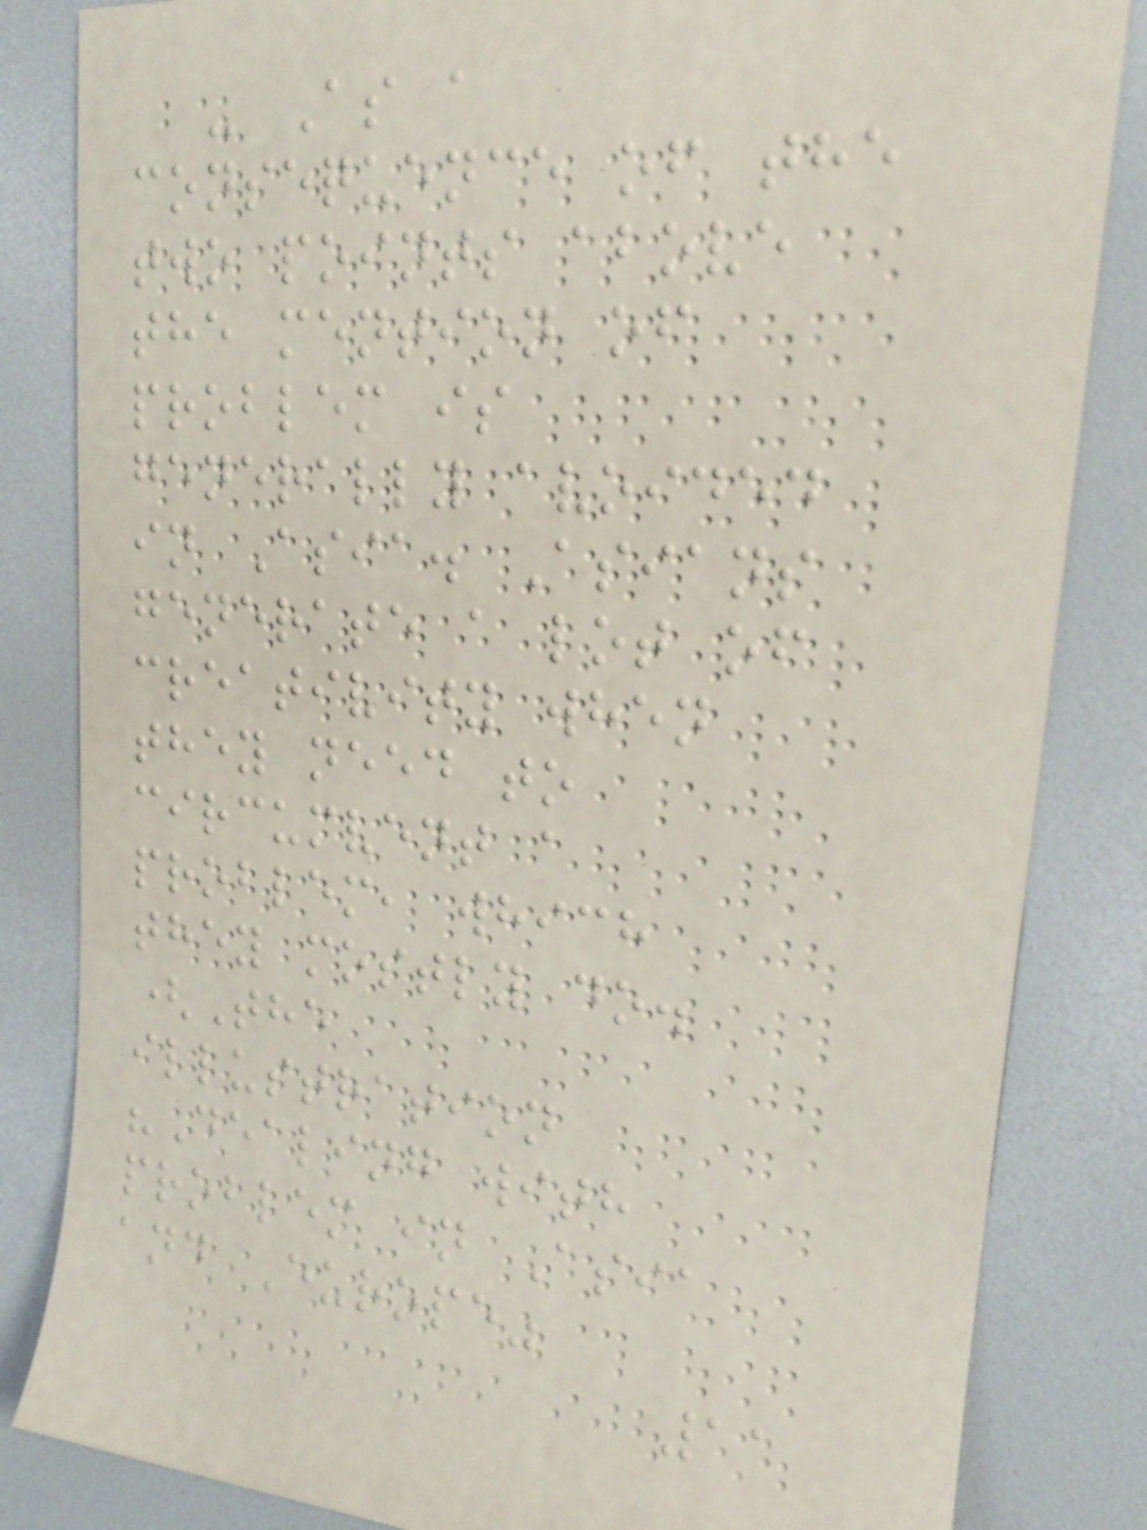- As a
consequence of the
two points above
the mention of
problem is
generally avoided
in Asia. Asians
generate a lot of
creativity when
they need to
circumvent a
problem, which
they mostly do.
(The
illustration
"Dealing with
problem in Asia
and Europe"
11
